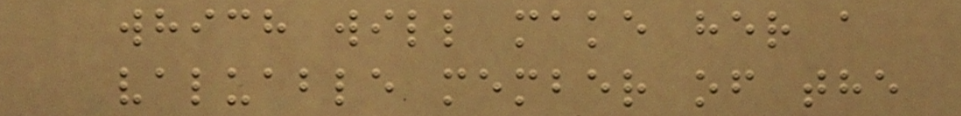which will make her a
valuable member of the
